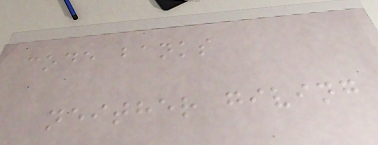code banks
neither giving
